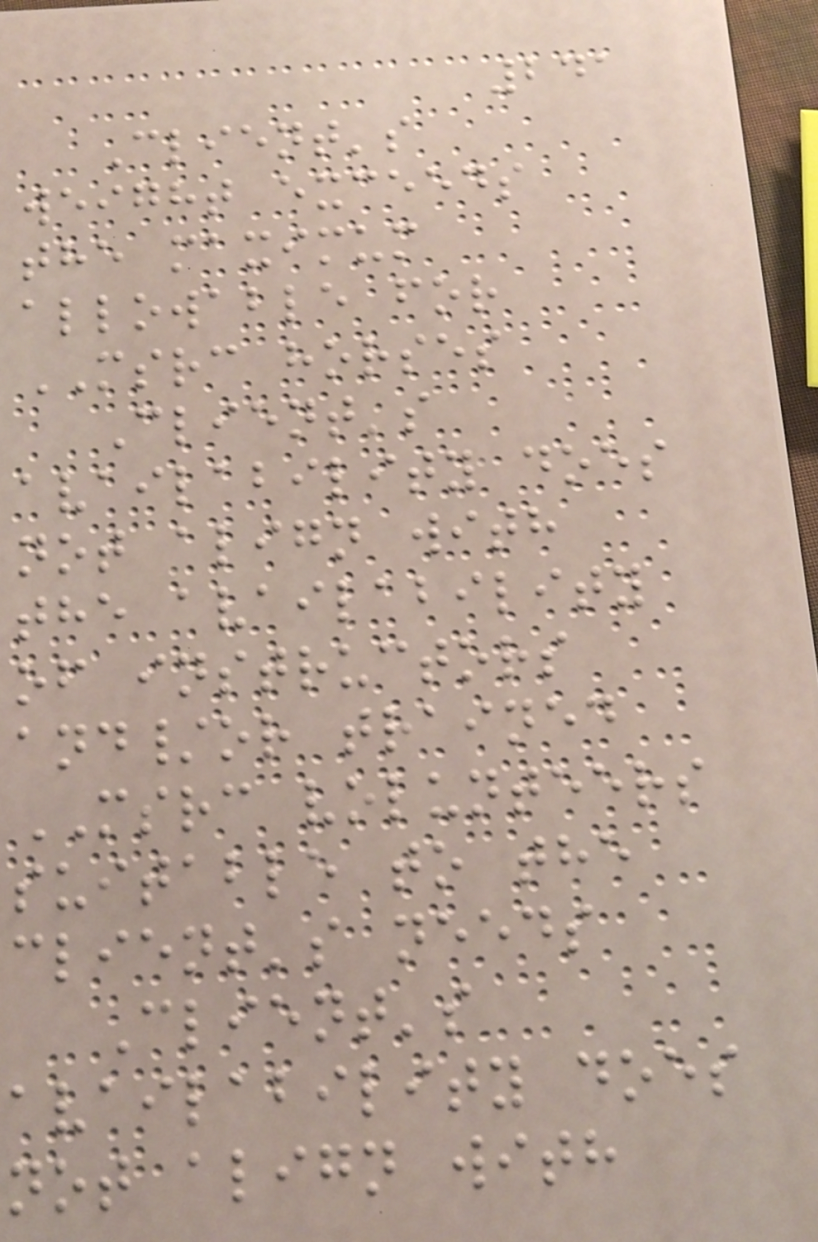241
Client's
weight exceeds
the maximum
allowable for
MSRC horses
Client's
availability does
not align with
the availability
of instructors
and/or trained
MSRC volunteers
suitable to the
client's needs
Client's
availability does
not align with
